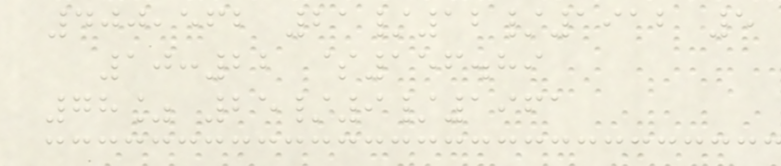400,562 21/12/1912 5
10:22 $156.89
78% 25/9/1961
